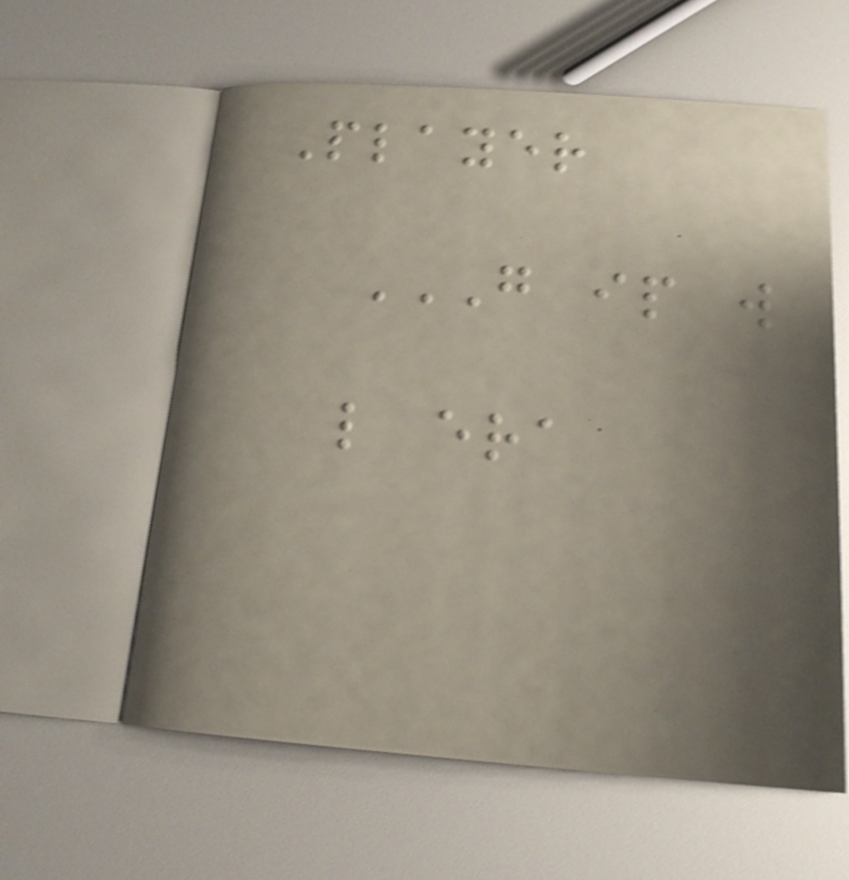Player
G IP W
L ERA
